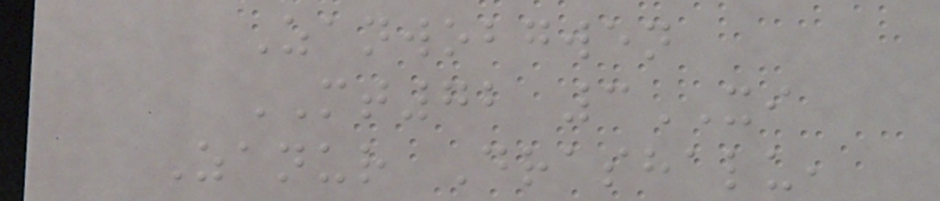Zanwobgwen
MT72 3XI
Zanur Drashalu,
